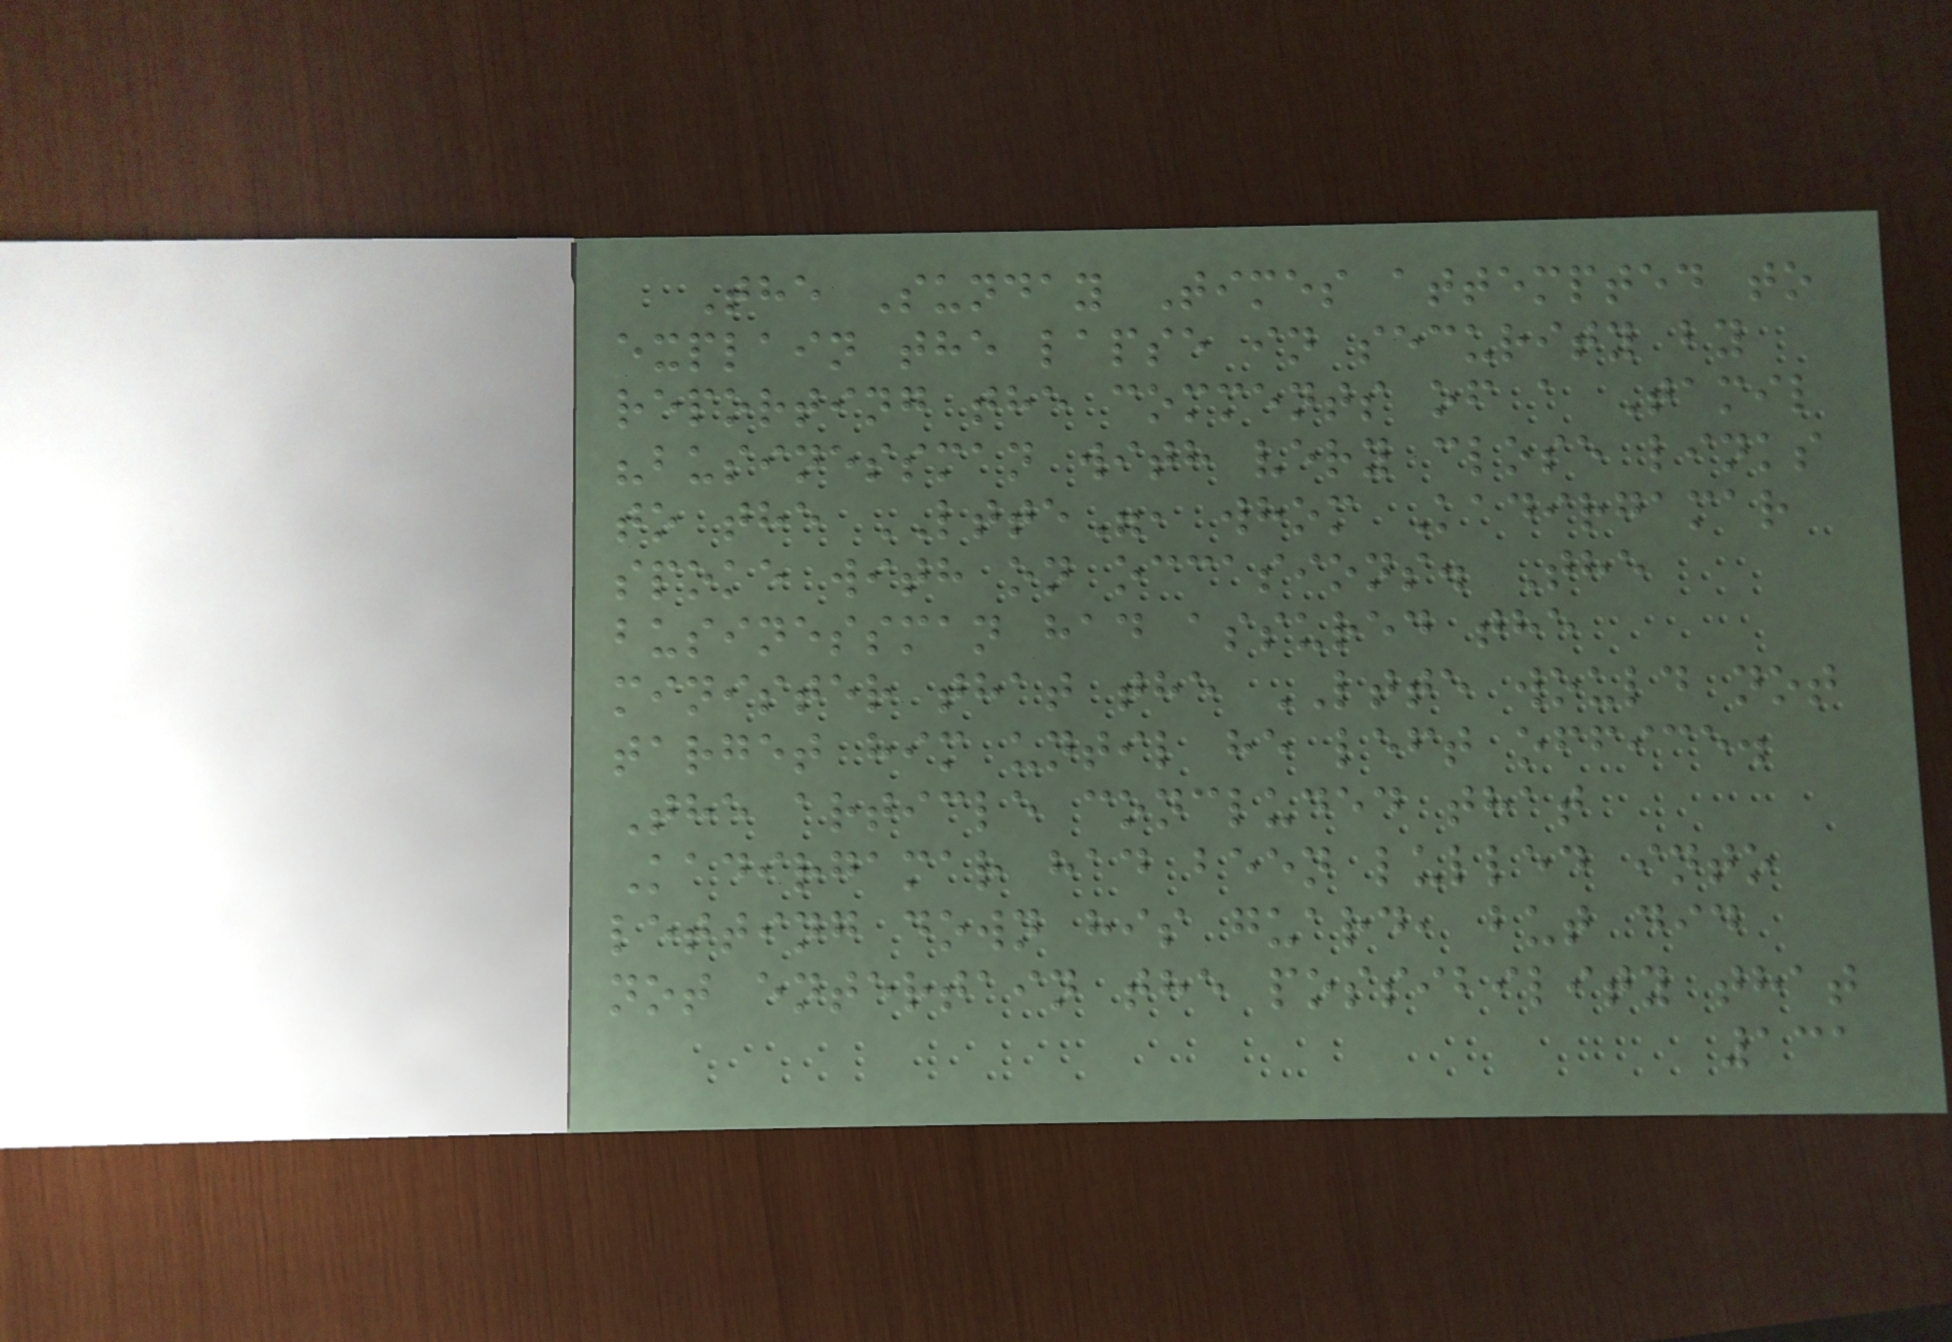The Sunday Times attempted to
explain the lapse in security by
reporting the comments of a Tamil
"businessman with very close links
to the LTTE", whom Kadirgamar
spoke with on occasions. The
businessman had assured the
minister that the LTTE would not
target him until he left office.
The article concluded that
Kadirgamar had been lulled into
letting down his guard, but did
not entertain the possibility that
131
